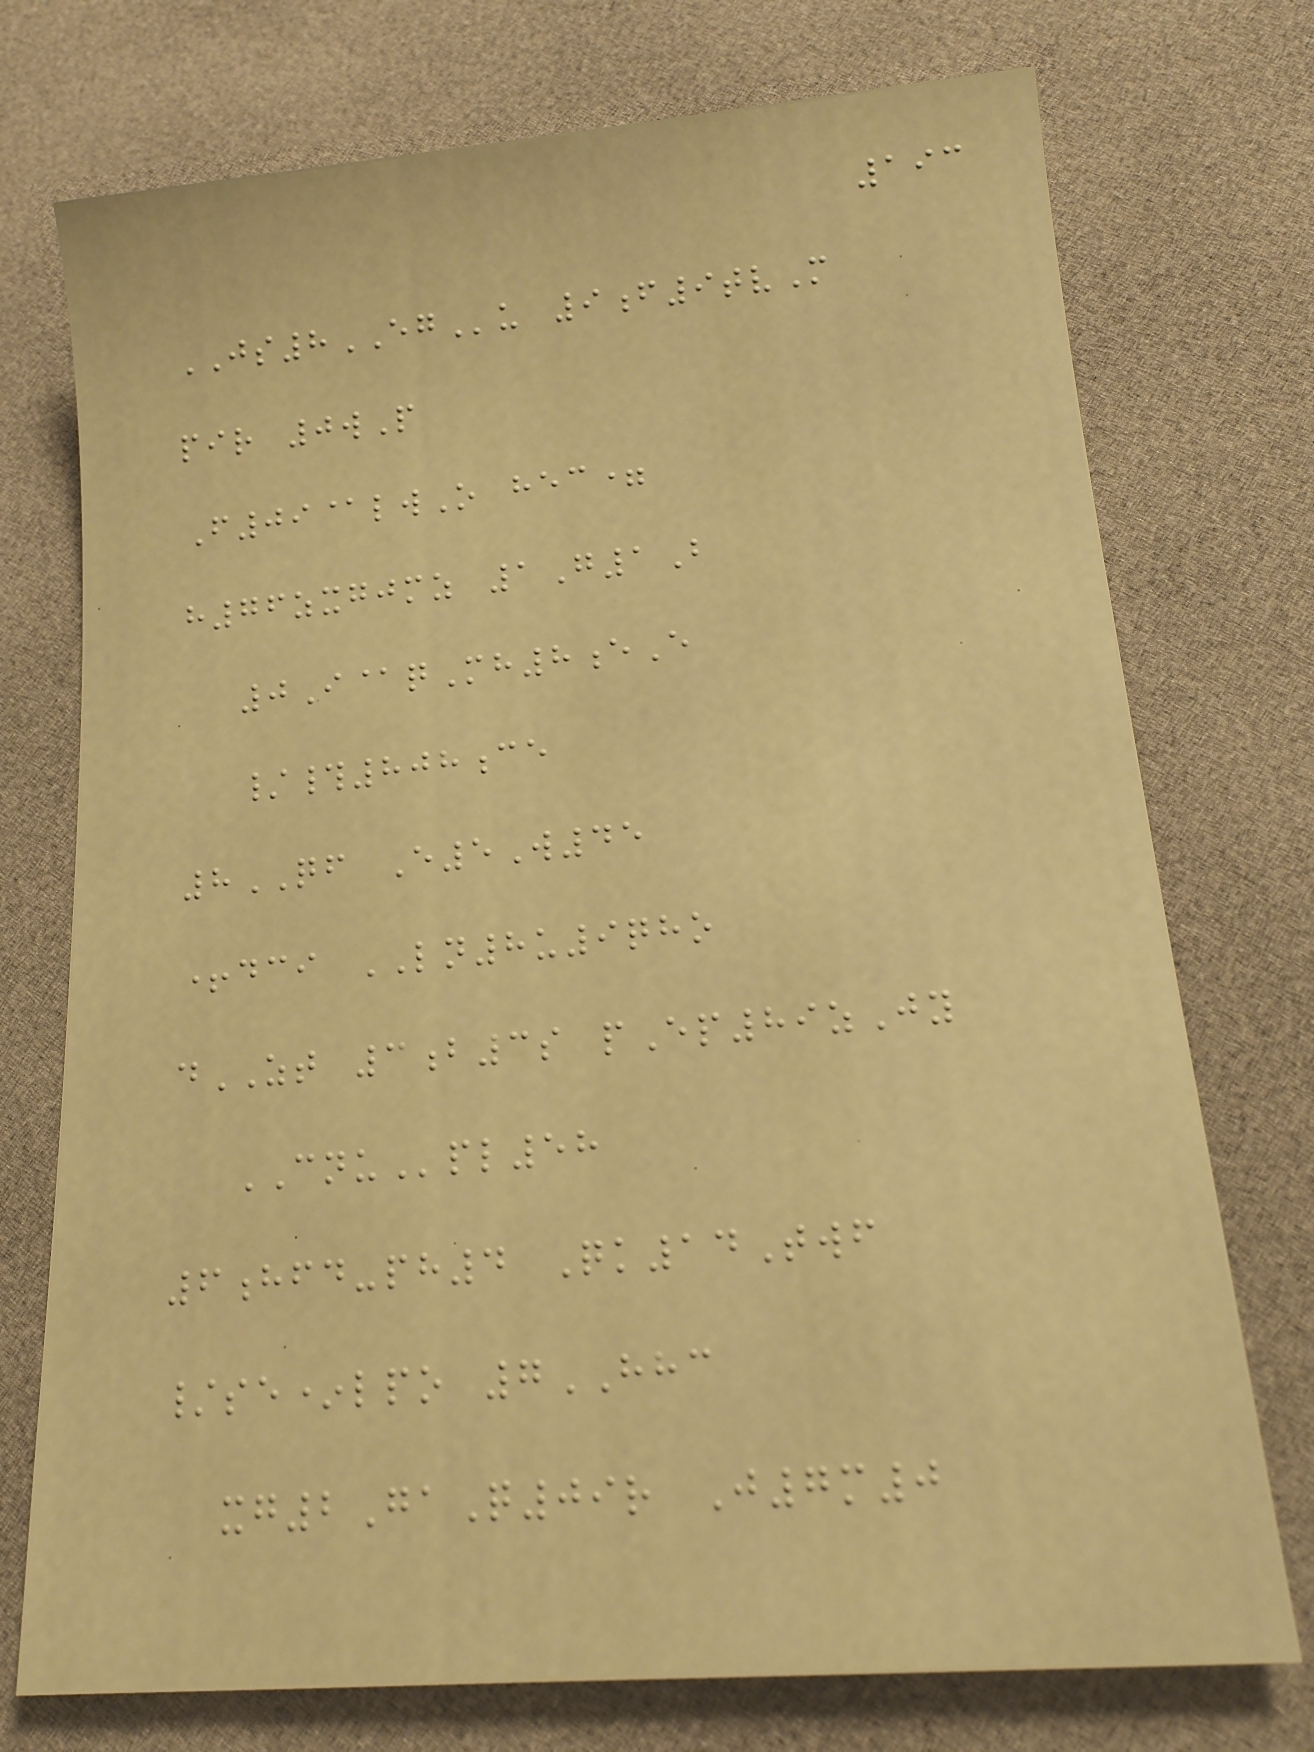193
JS8EGu 9f9tvM
pir 0wP
F09@lwO hec=
h76zxgjmz 1G1B
0I@qMh8eE
/#808ce
8QF E5W45
+dci LN8u9qho
dZT 3b3s pEp89zJy
CNUpl58
6hfd-ph4 Qk14Twf
/se*lpo 7HHC
xg2GaQ09r J7m0
